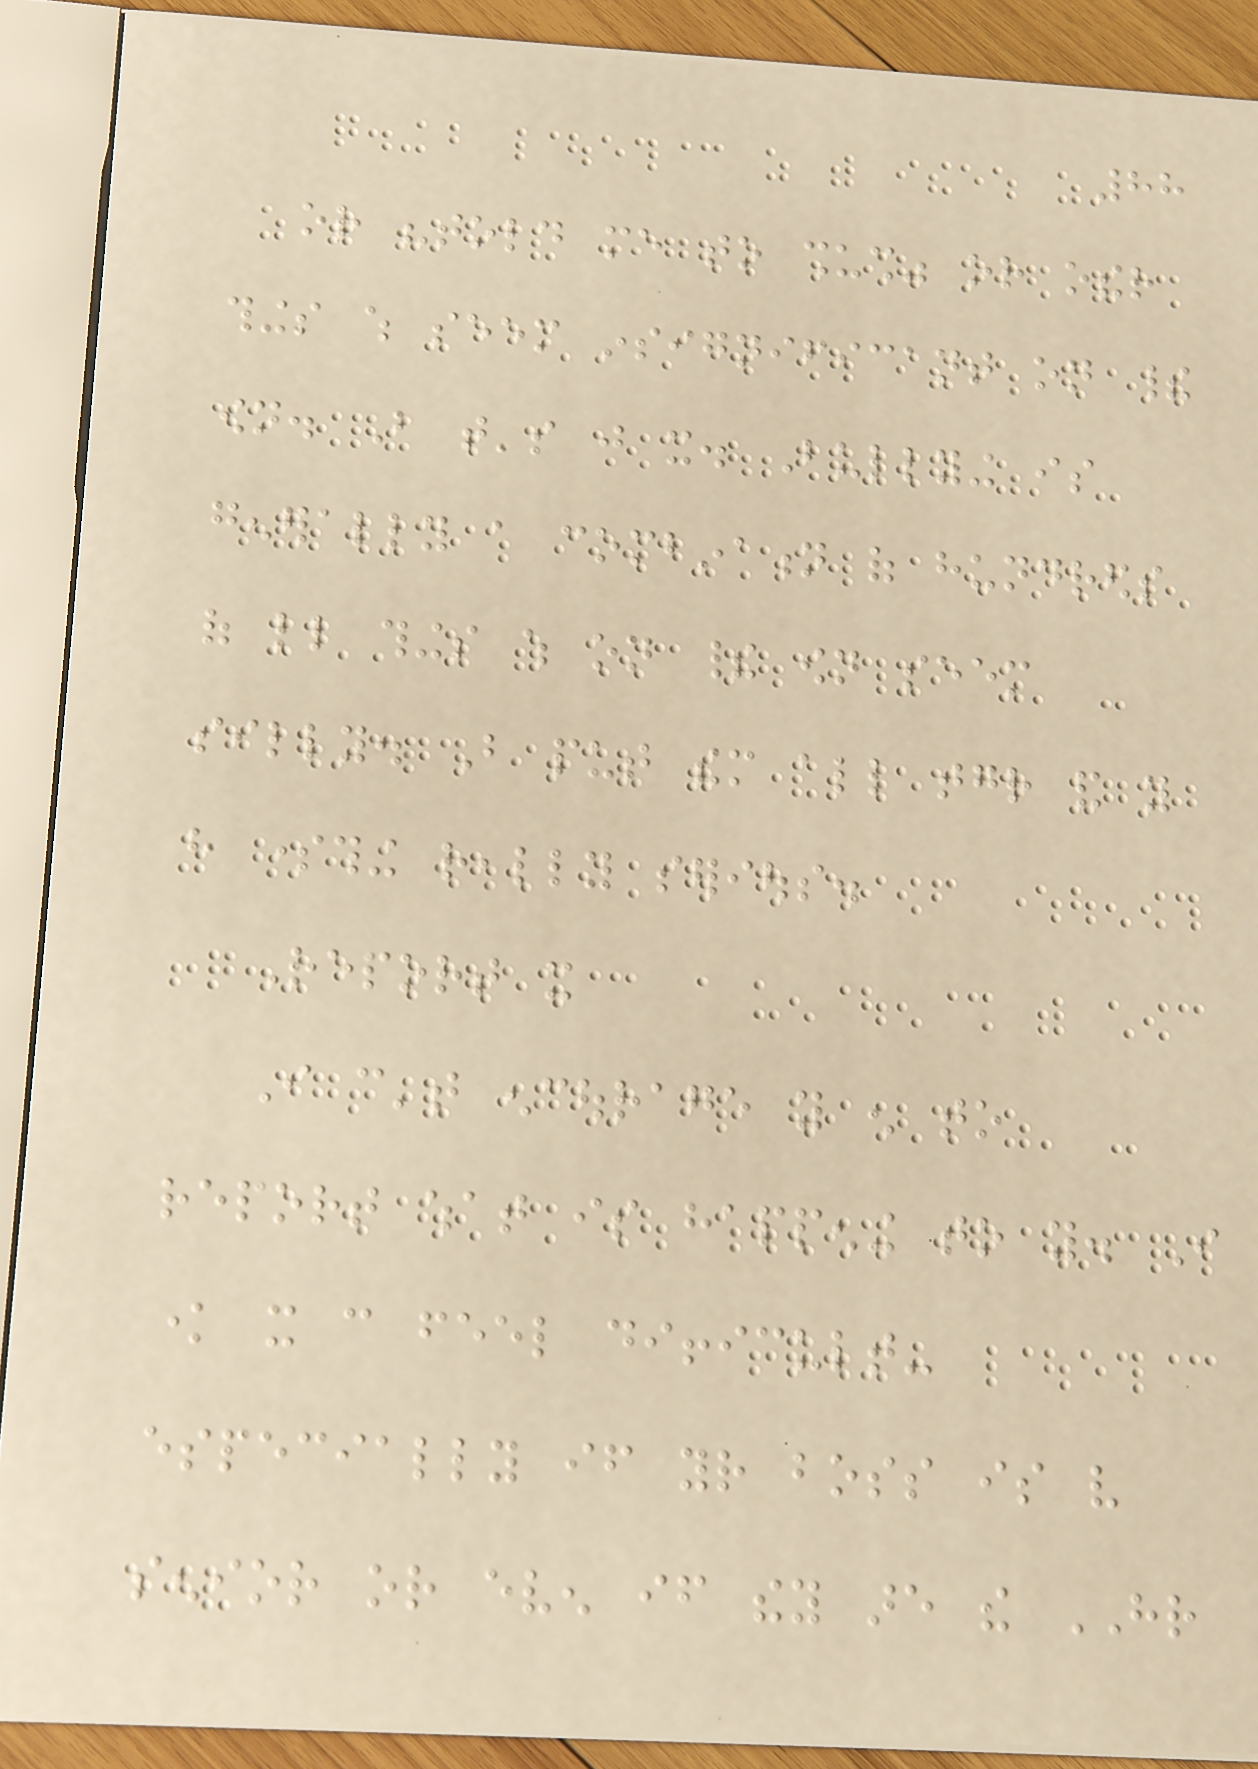88
or "told me to shush" or other
things which seem insignificant on their
own. But that's just it. Bullying is
generally a combination of hundreds
of little things which on their own seem
silly. But put them all together and you
have something really serious.
Report it
I can't encourage you enough to
report what is happening to you. I
know it can feel difficult-
especially if your boss is very
senior or even if they are the HR
